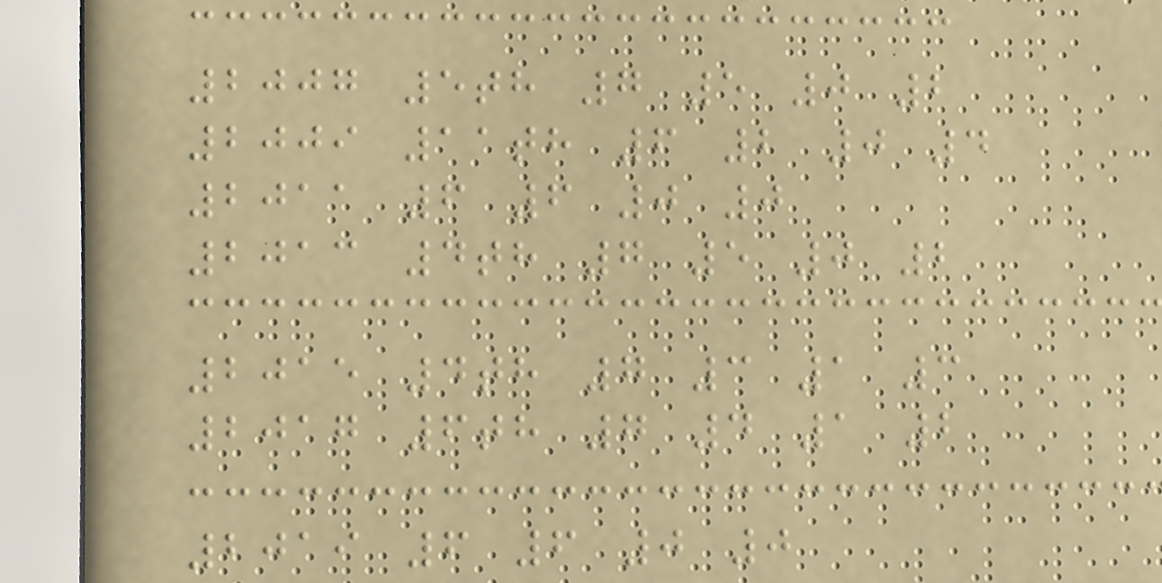2007 5th 7 5 0 2
2009 11th 6 2 0 4
2011 6 6 0 0
2013 4th 7 5 0 2
2015 4th 7 3 1 3
2017 6th 7 4 1 2
2019 6 6 0 0
